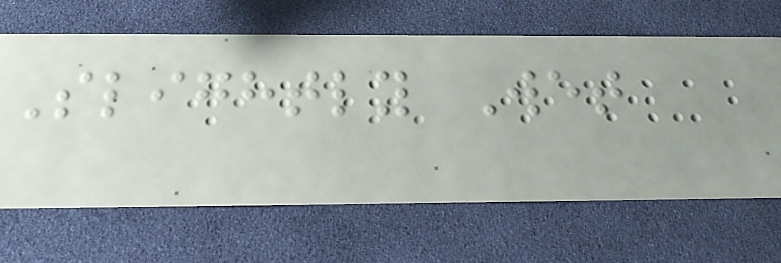Slightly Wet
